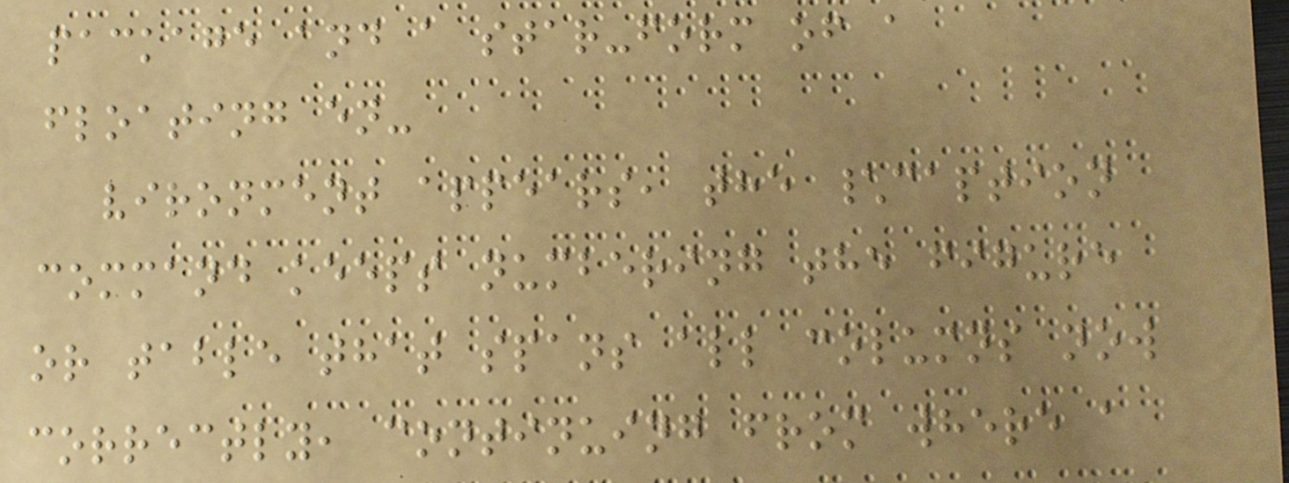package and a star-form of a
floating en-
vironment appears, the \caption
command keeps numbering the figure
or table that spans all columns now
correctly, continuing from where a
